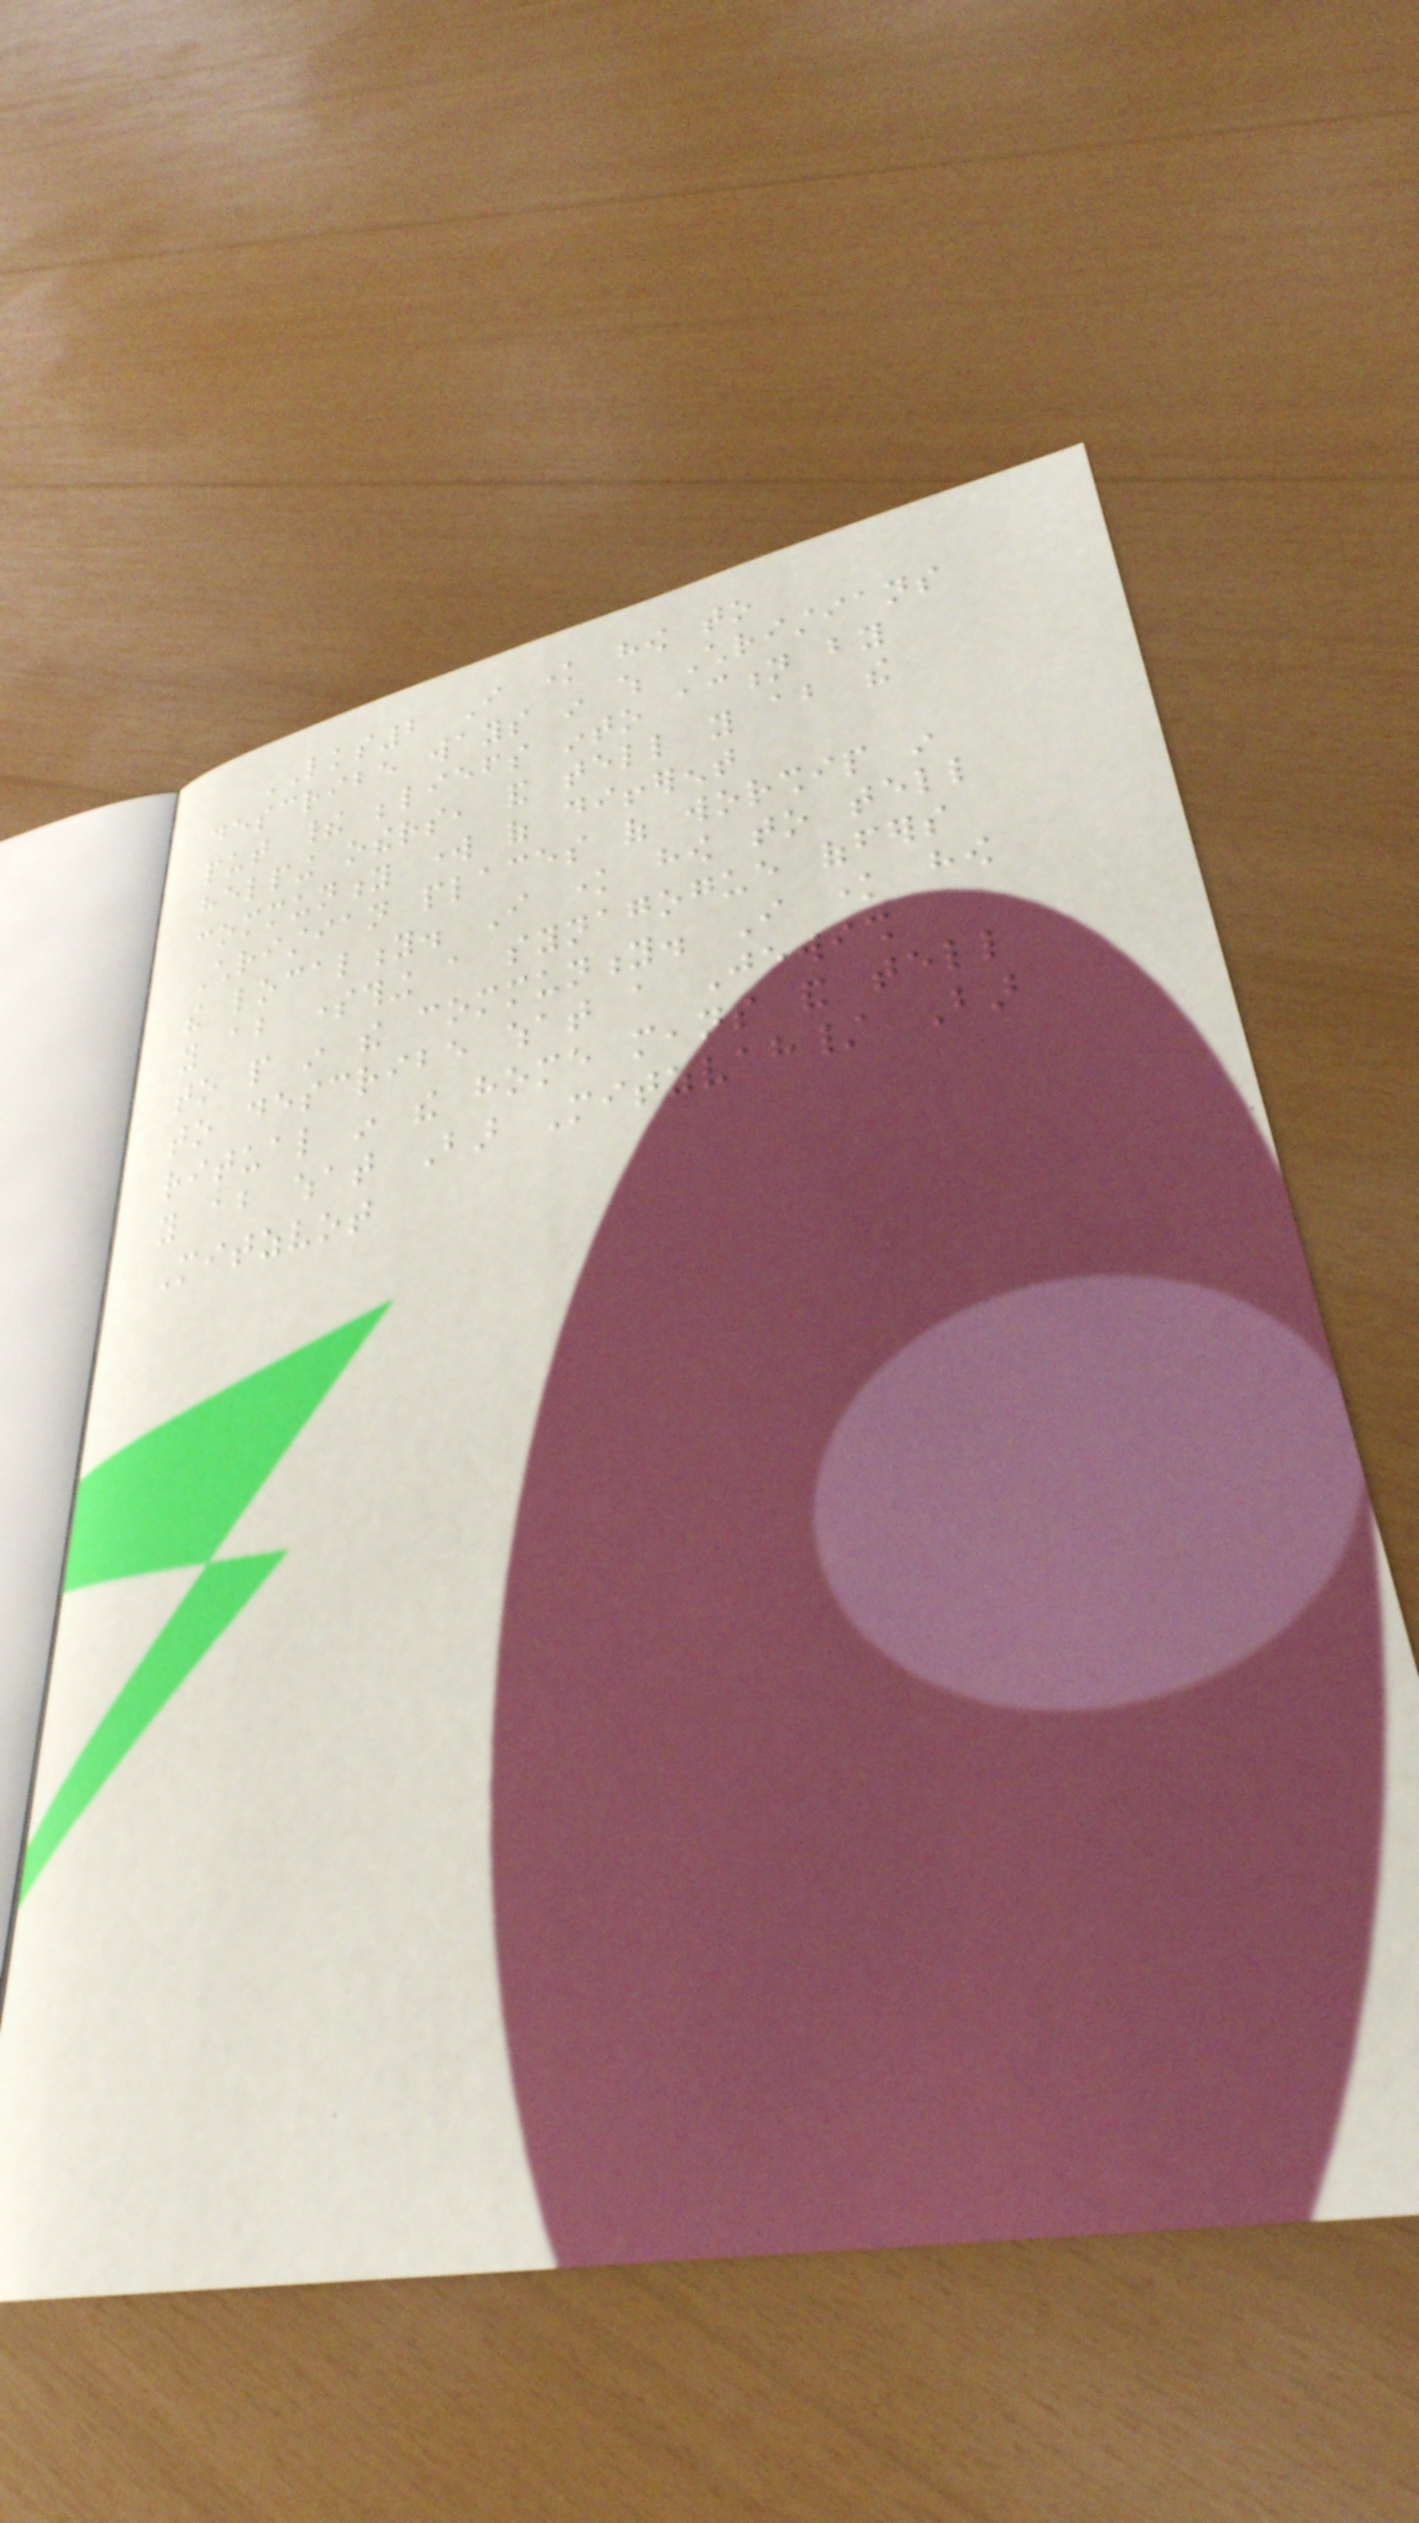LKS2 I know how to
describe ways in which Christians
put their beliefs into action by
helping others, and tell you about the
community work of different
Christian places of worship in
the locality. I know how to tell
you about something a synagogue offers
to people in the community. I know how
to describe what a Jewish
ritual in the home means and tell
you about what Bar Mitzvah/ Bar
Mitzvot
